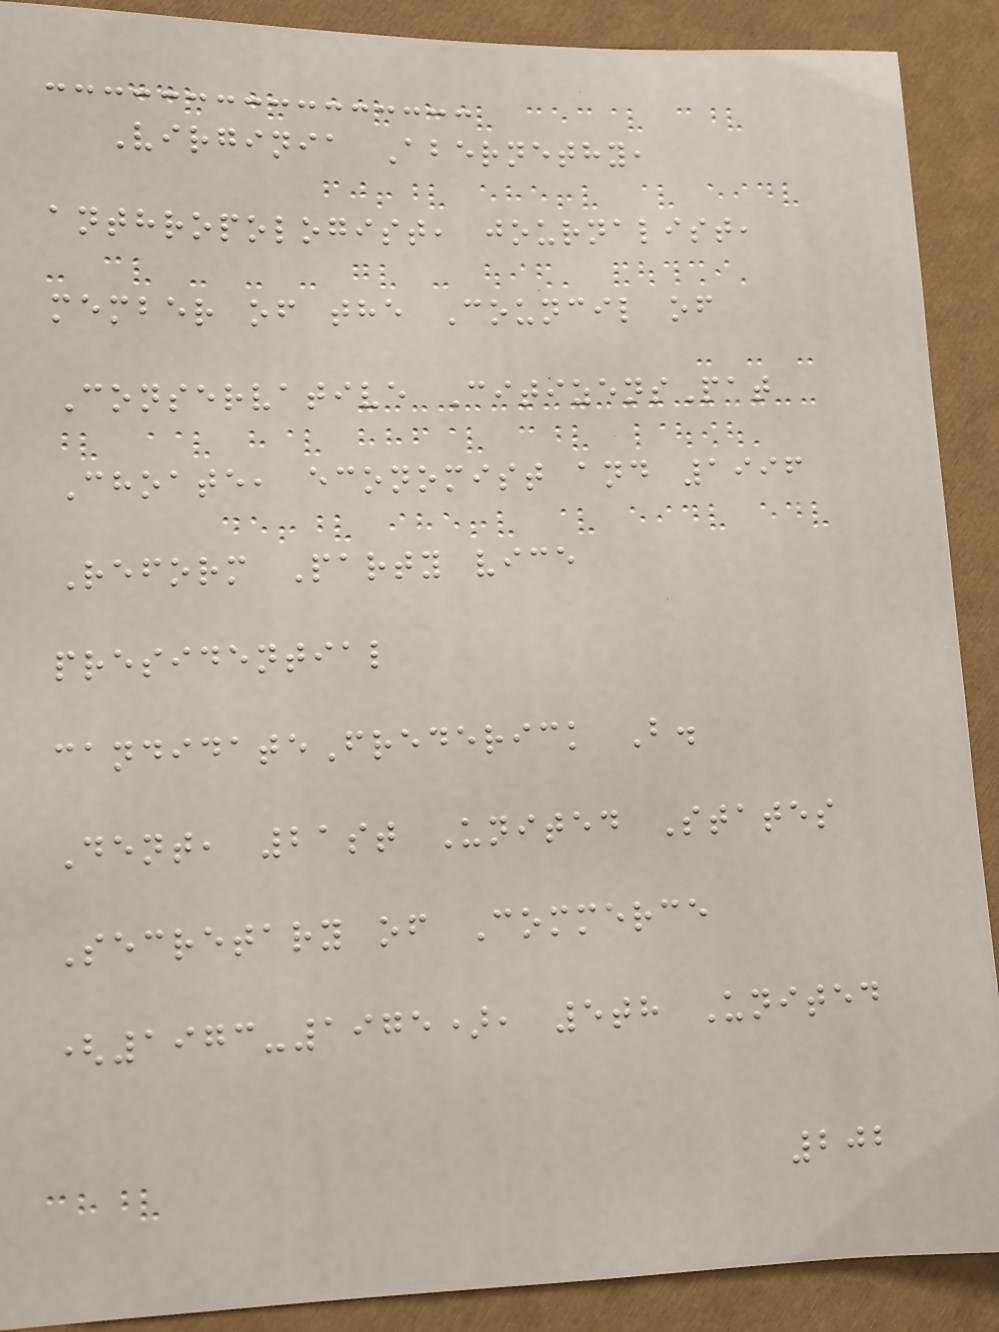Virginia Abernethy,
anthropologist, journalist,
member of the Council of
Conservative CitizensPat
Choate, economist and 1996
Reform Party vice
presidential
candidateFrederick B.
Dent, 21st United States
Secretary of Commerce
(1973-1975), 5th United
202
